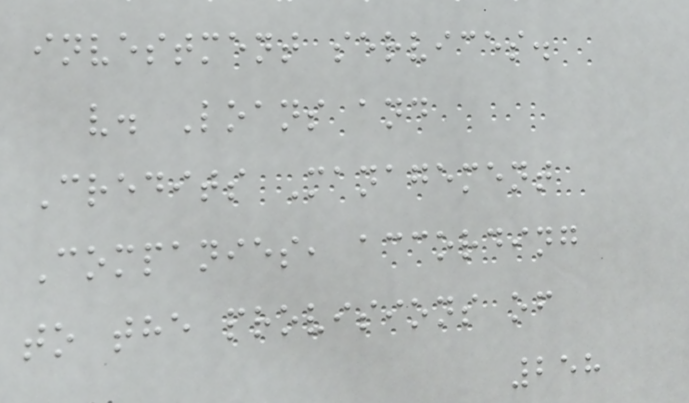investment services.
v. Loans and
Credits Management
Companies, according
to the provisions of
258
